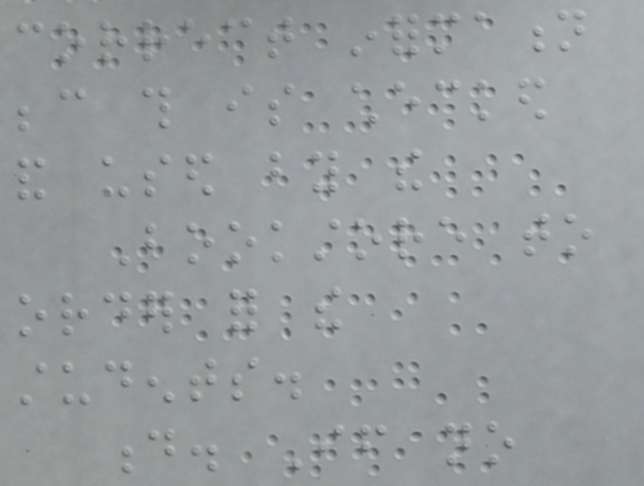correct information
because this is checked
and used by the
Bookstore to
order for the
students.
d. If no
